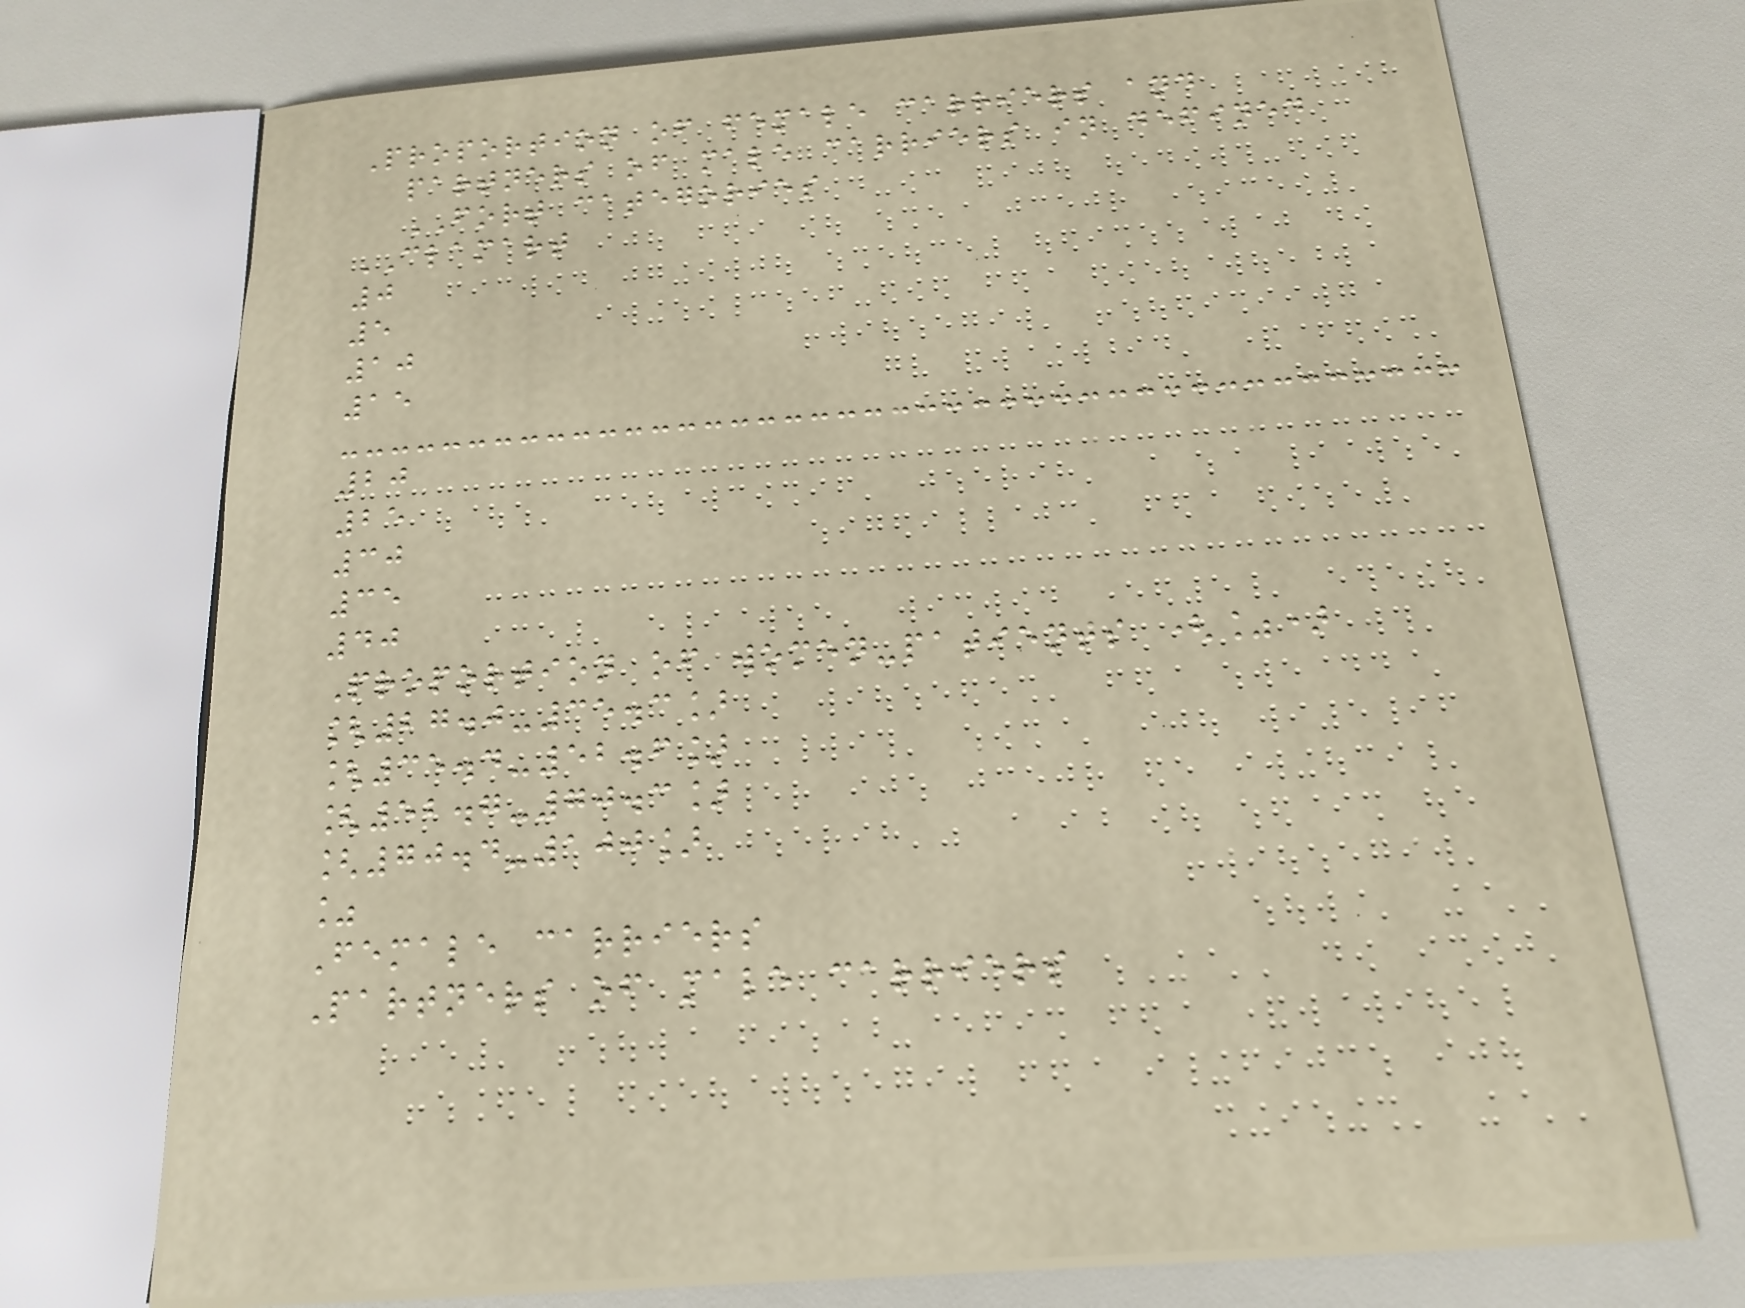Proportion of female carriers and
partners of male carriers in defined
FORT categories
CLAMART
0
5
10
15
20
25
30
35
40
Proportion of women-patients (%)
[27.0-35.3]
[35.4-52.6]
[52.7-70.3]
[70.4-100]
%
Female carriers
Partners of male carriers
